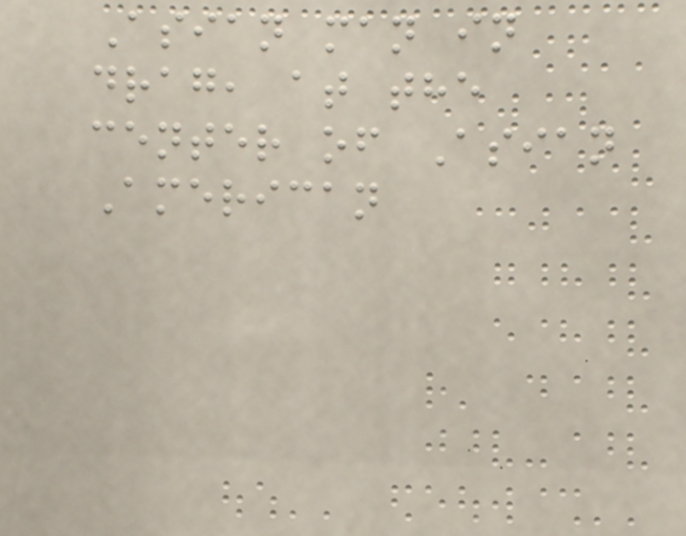Asian man in
drag, at the
center of Asian
American
